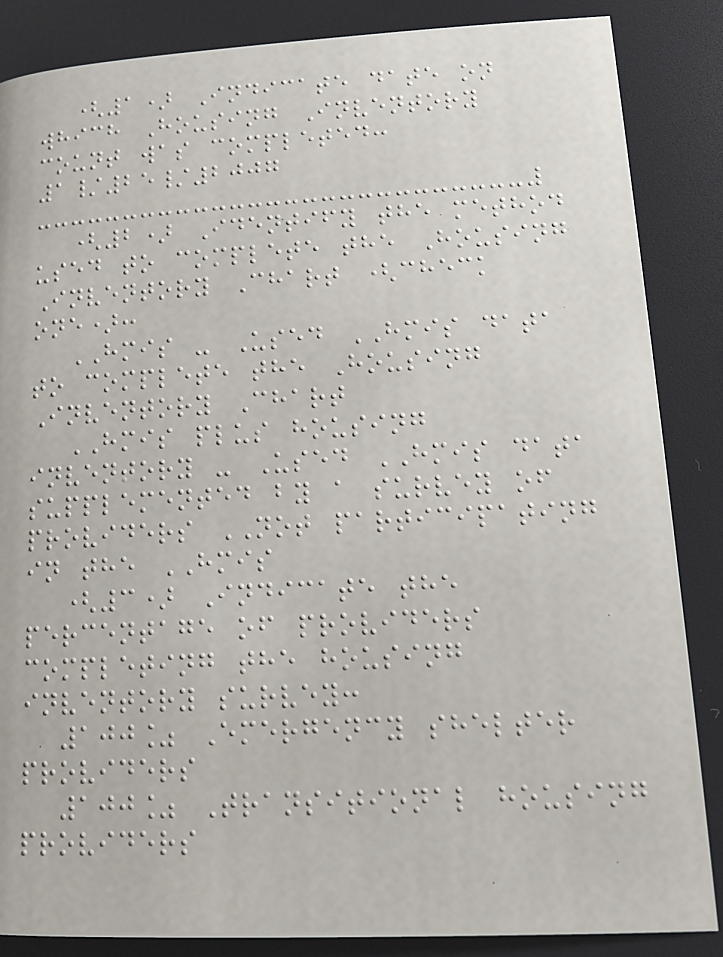(1) Indicate date on
which Housing Inventory
count was completed:
1/25/2007
(2) Identify the method
used to complete the Housing
Inventory Chart (check
one):
HMIS - Used HMIS data
to complete the Housing
Inventory Chart
HMIS plus housing
inventory - Used HMIS data
supplemented by a survey of
providers NOT participating
in the HMIS
(3) Indicate the
percentage of providers
completing the housing
inventory survey:
100% Emergency shelter
providers
100% Transitional housing
providers
